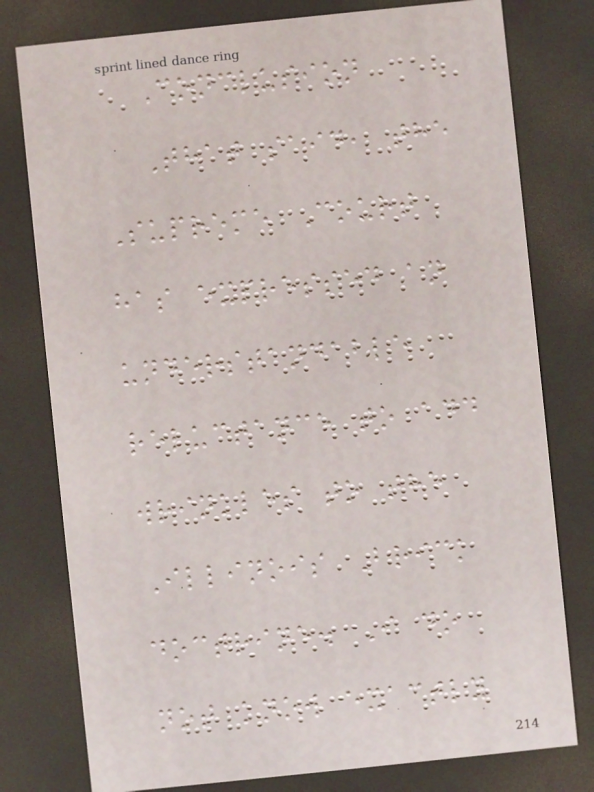Conclusion
That said, the
Supreme Court
has expressed an
understandable
reluctance to add
wrinkles to the
Illinois Brick
doctrine. I do
not know exactly
